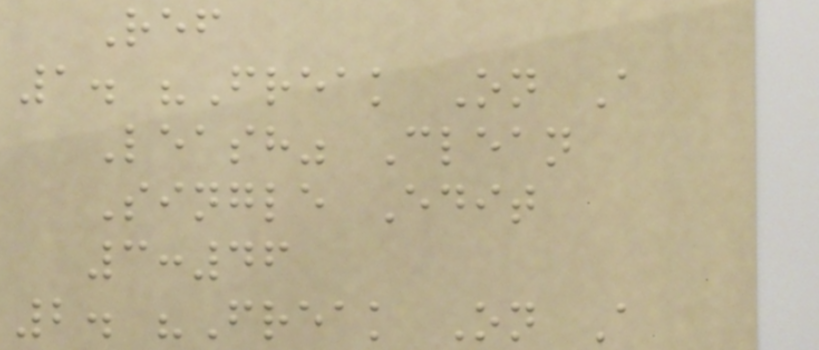Ref
1. "Freak On A
Leash" Clean
Single Edit
3:46
2. "Freak On A
